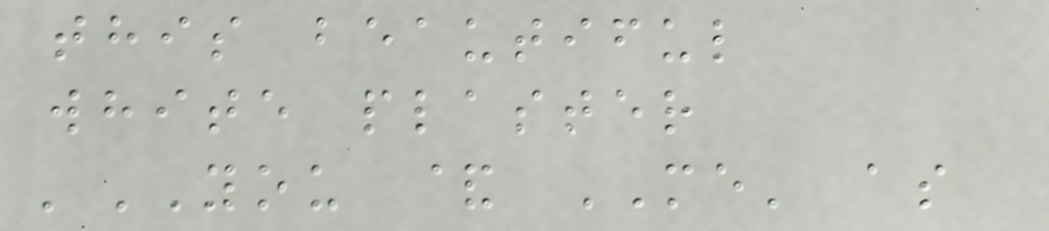this beautiful
white plaster
'YOU & ME' as
